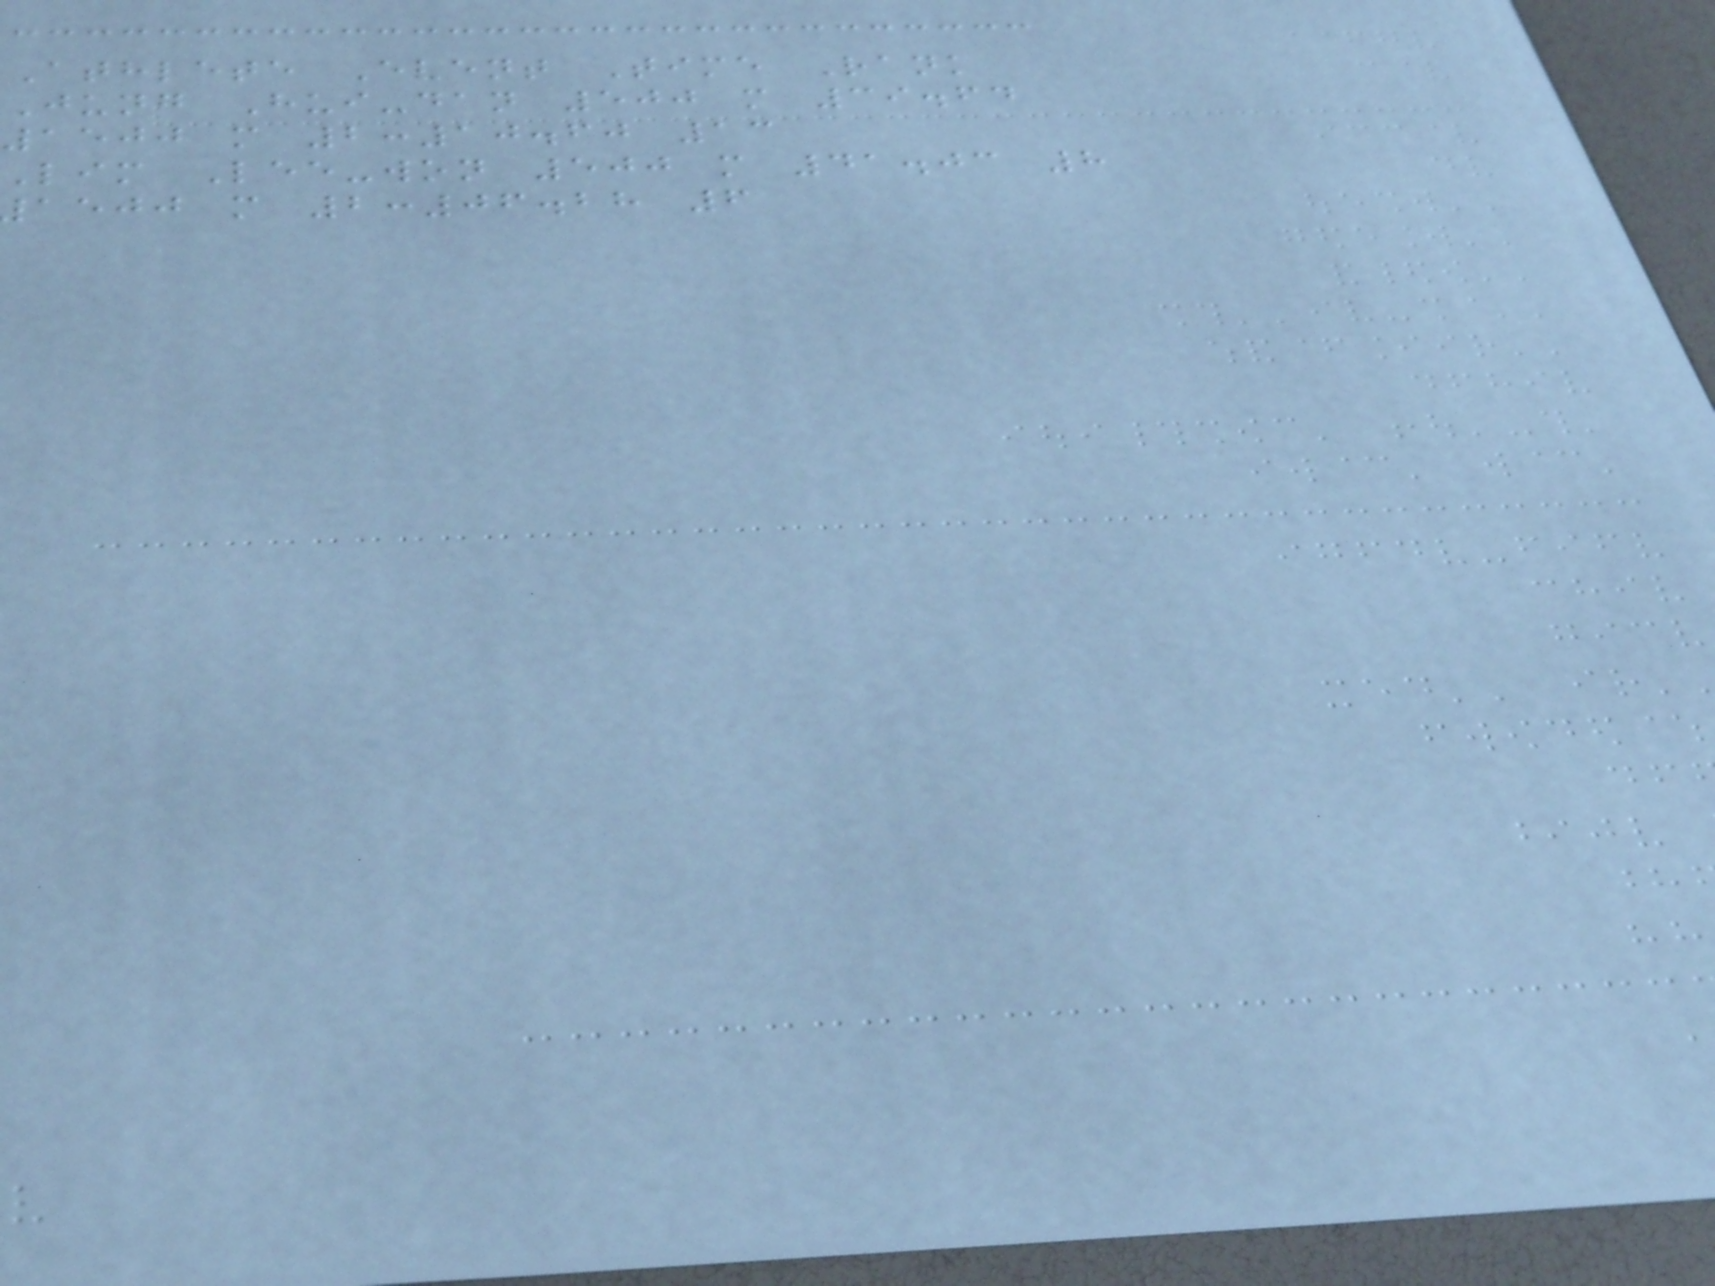Athlete Event Time Rank
Jung Hui-dan 500 m 39.64
1500 m 2:10.60 13
lim Lee-won 500 m 41.03 8
aejj m 2:06.28 6
